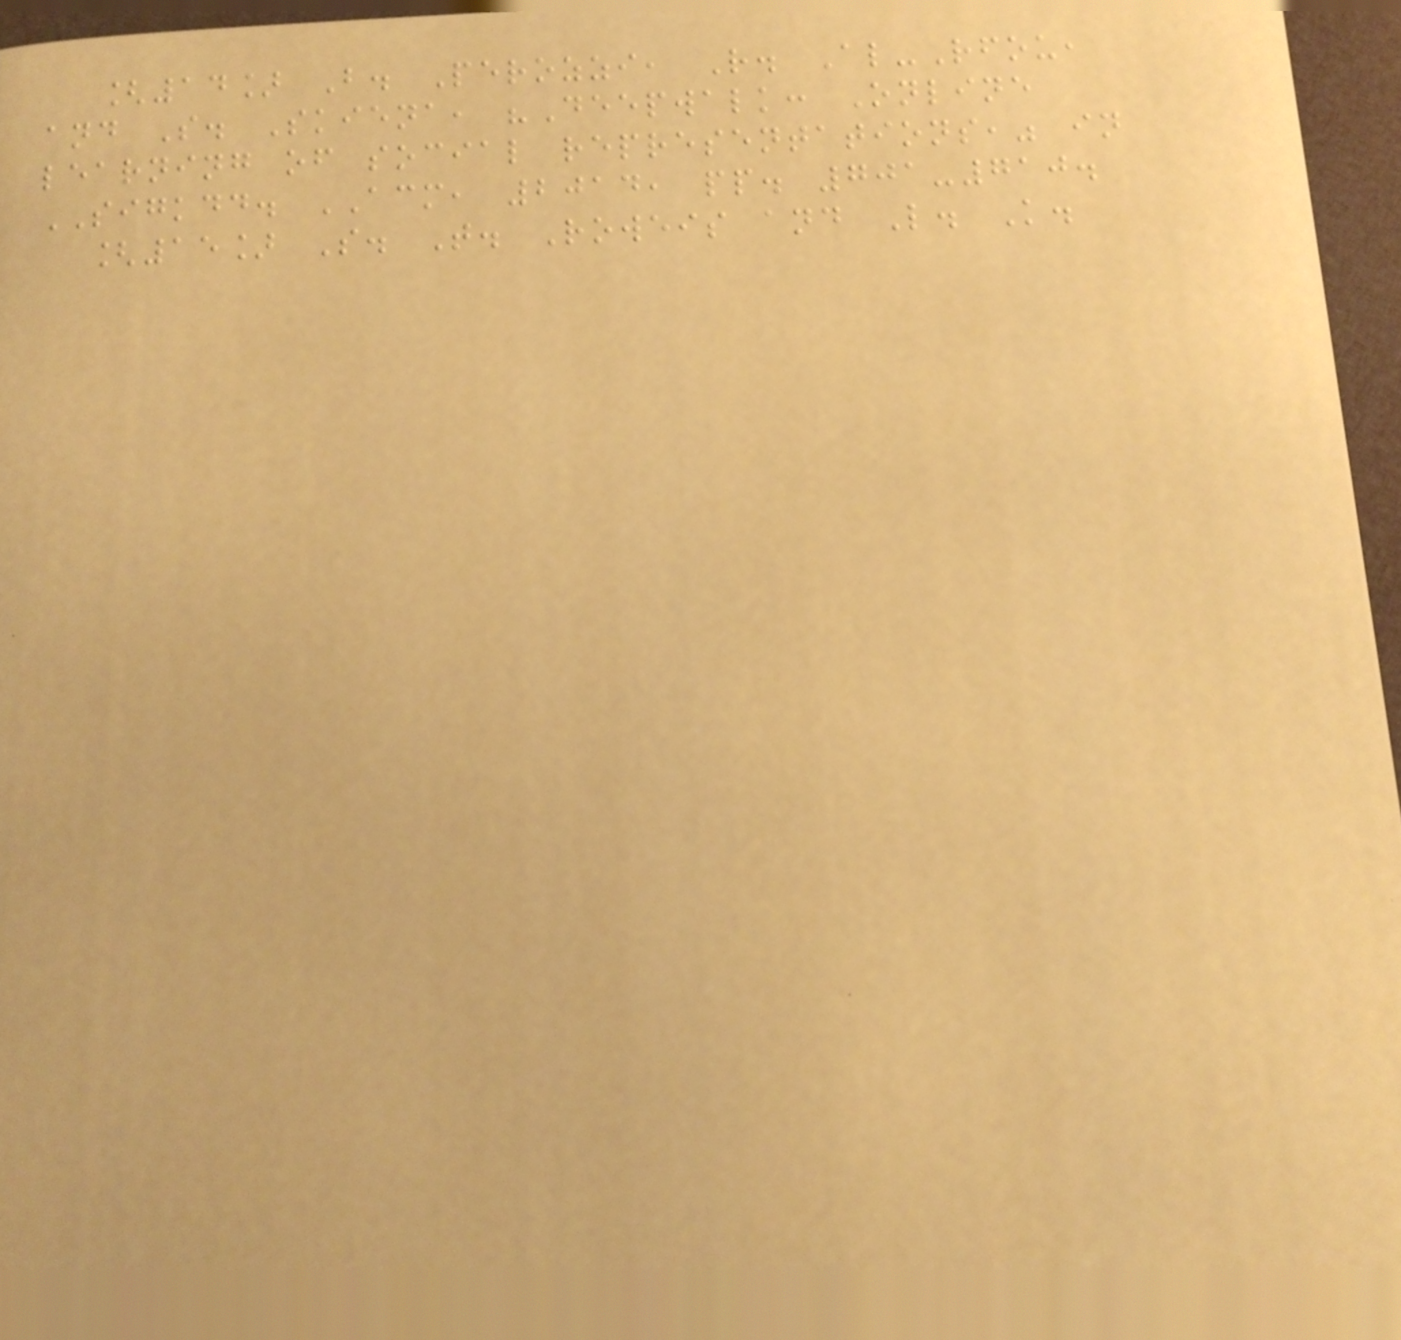[14] B. Perozzi, R. Al-Rfou,
and S. Skiena, "Deepwalk: Online
learning of social representations," in
SIGKDD. ACM, 2014, pp. 701-710.
[15] S. T. Roweis and L. K.
